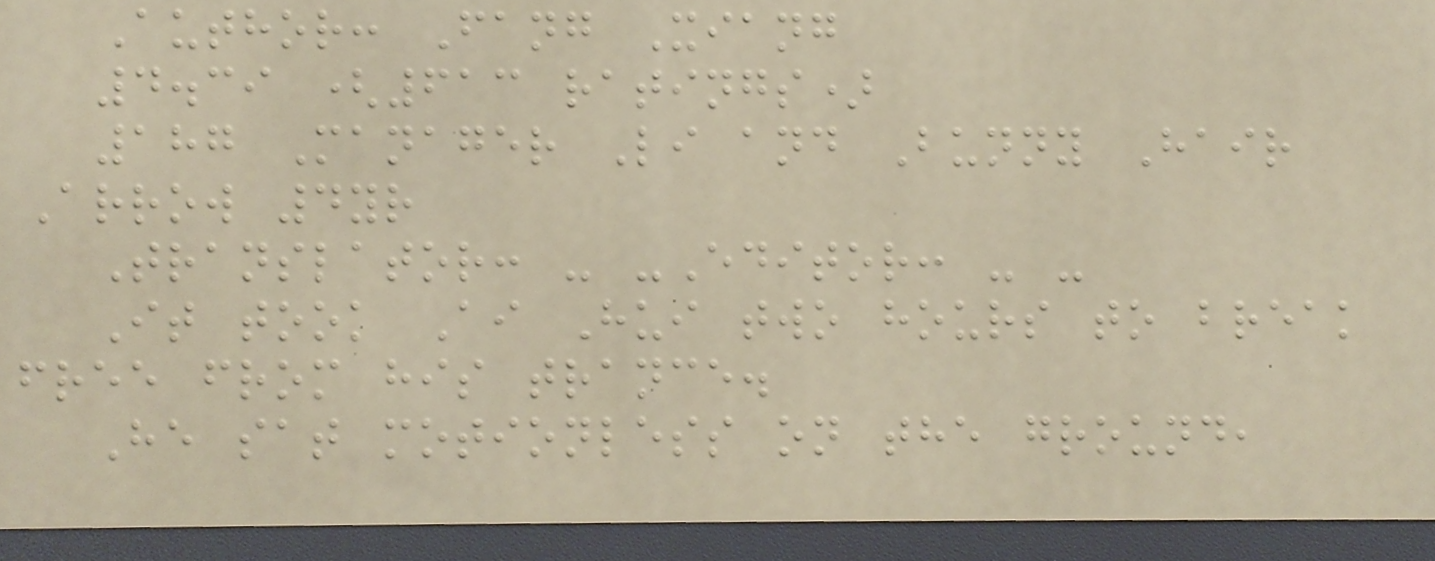Author: Fang Xiang
4.39 (613 ratings)
187 Manager Li and Bunny Hair
Arrow 4yr
Translator: - -Editor: - -
It took Ai Hui two hours to break
free from his trance.
He sat motionless on the ground,
